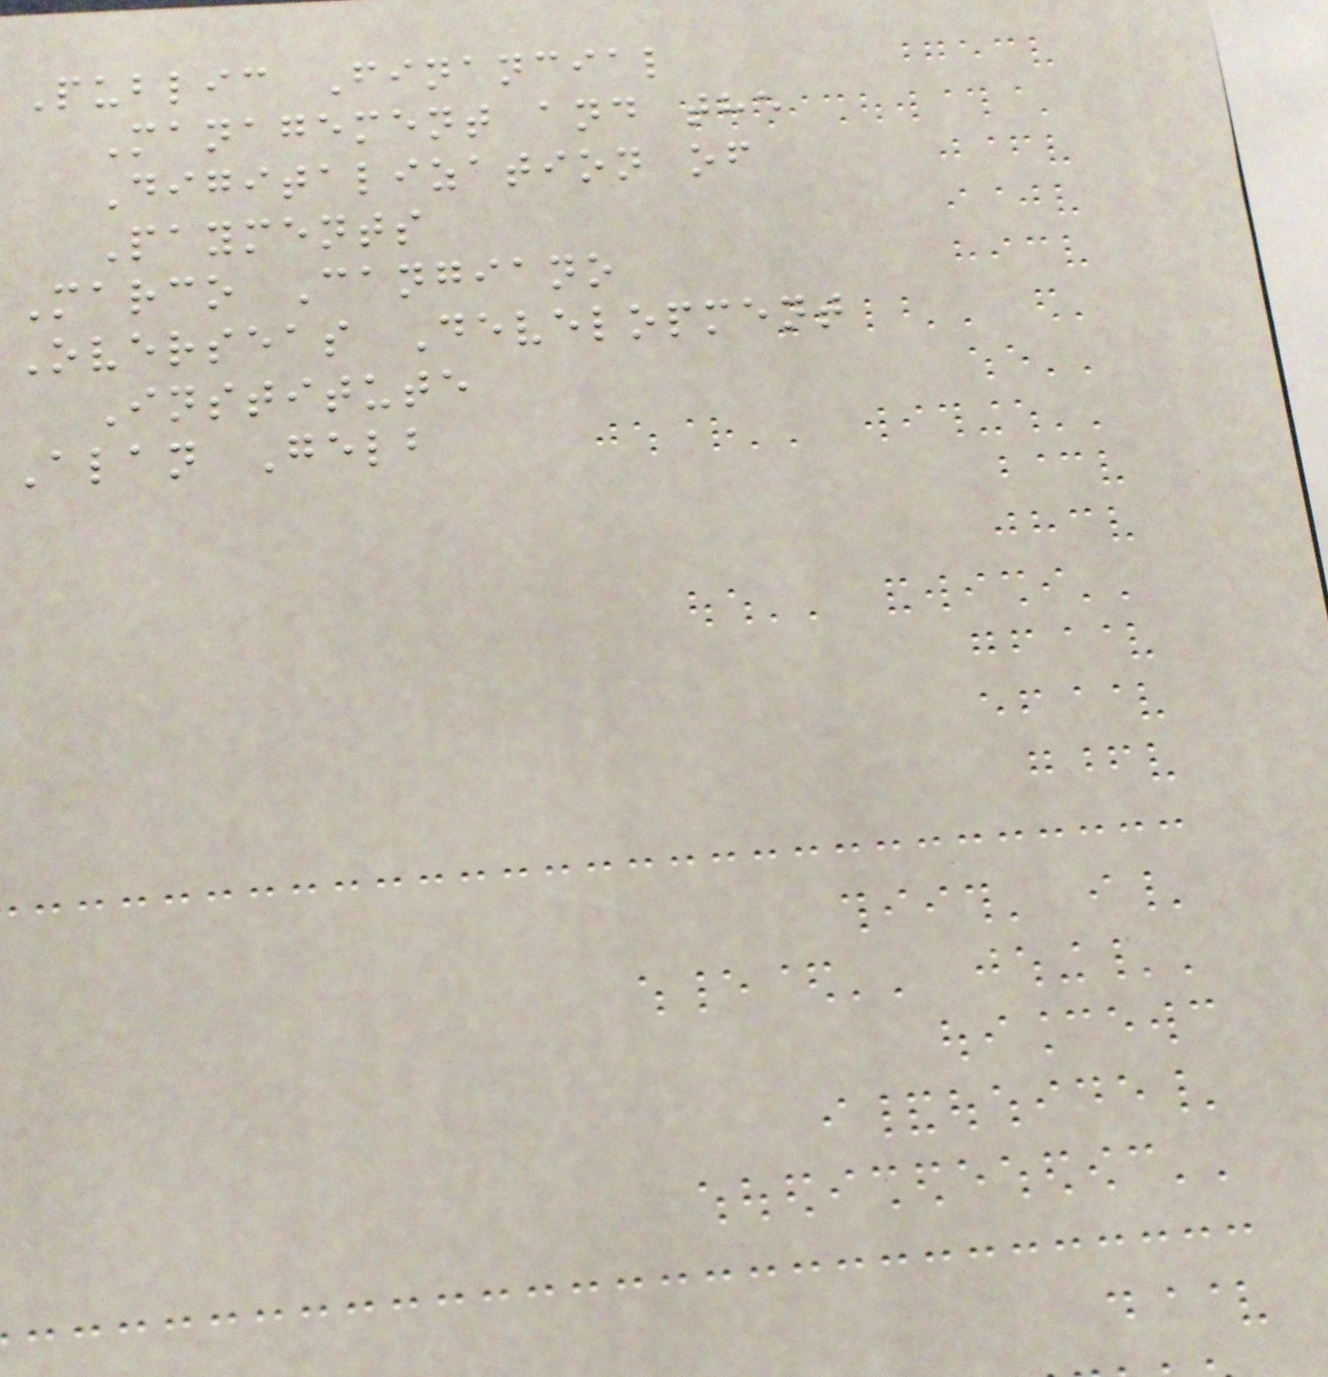Public Financial
Management and the
Digitalization of
Payments
Marco Cangiano
Overseas Development
Institute
Alan Gelb
